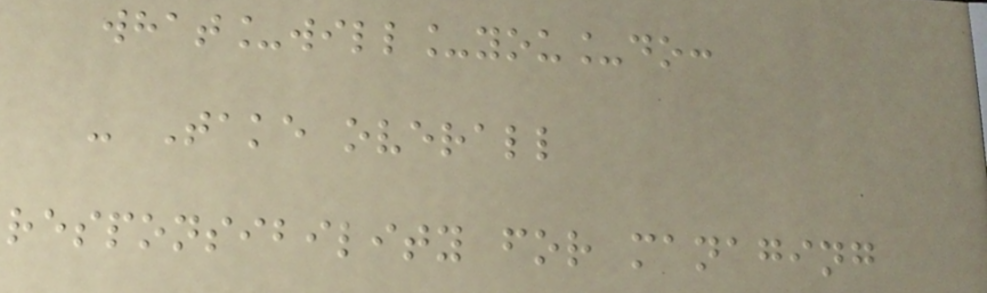what_will_you_do:
- Take overall
responsibility for managing
